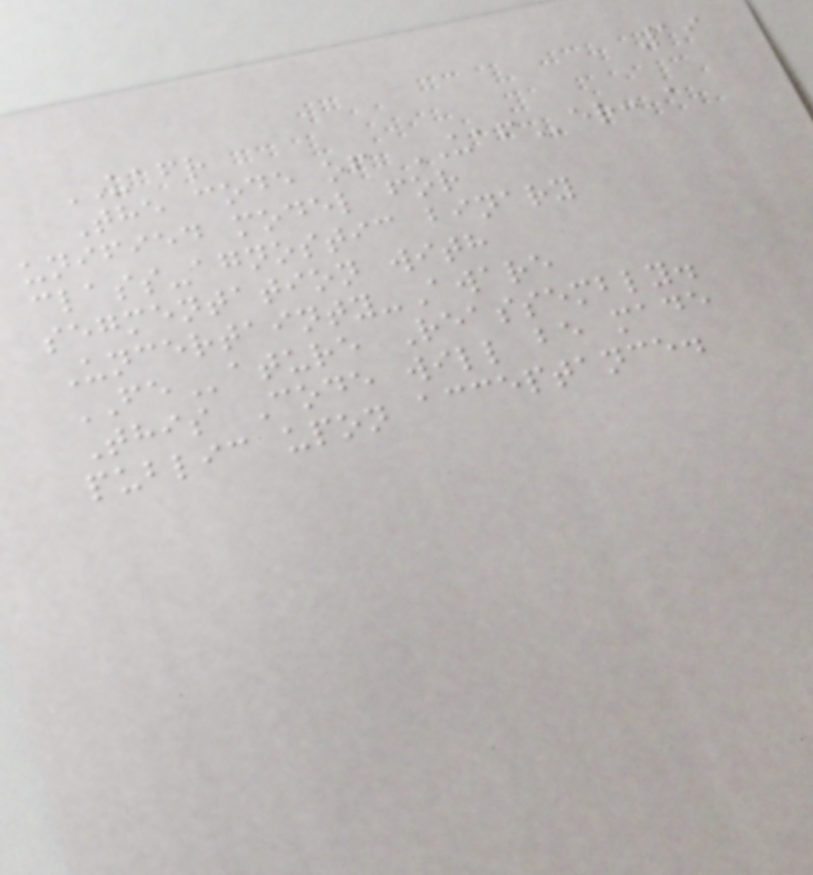19
UAFR
The code of UAFer: a
unified model for
class-agnostic binary
segmentation with
Uncertainty-Aware
FEature Reassembly.
This Code will be made
public upon acceptance.
